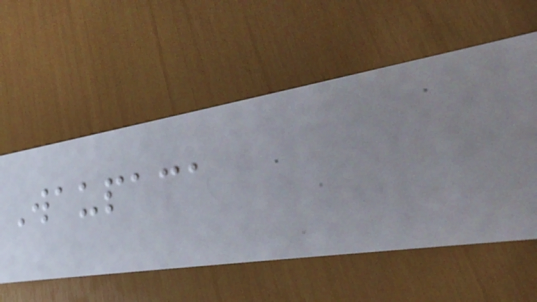Waupaca
